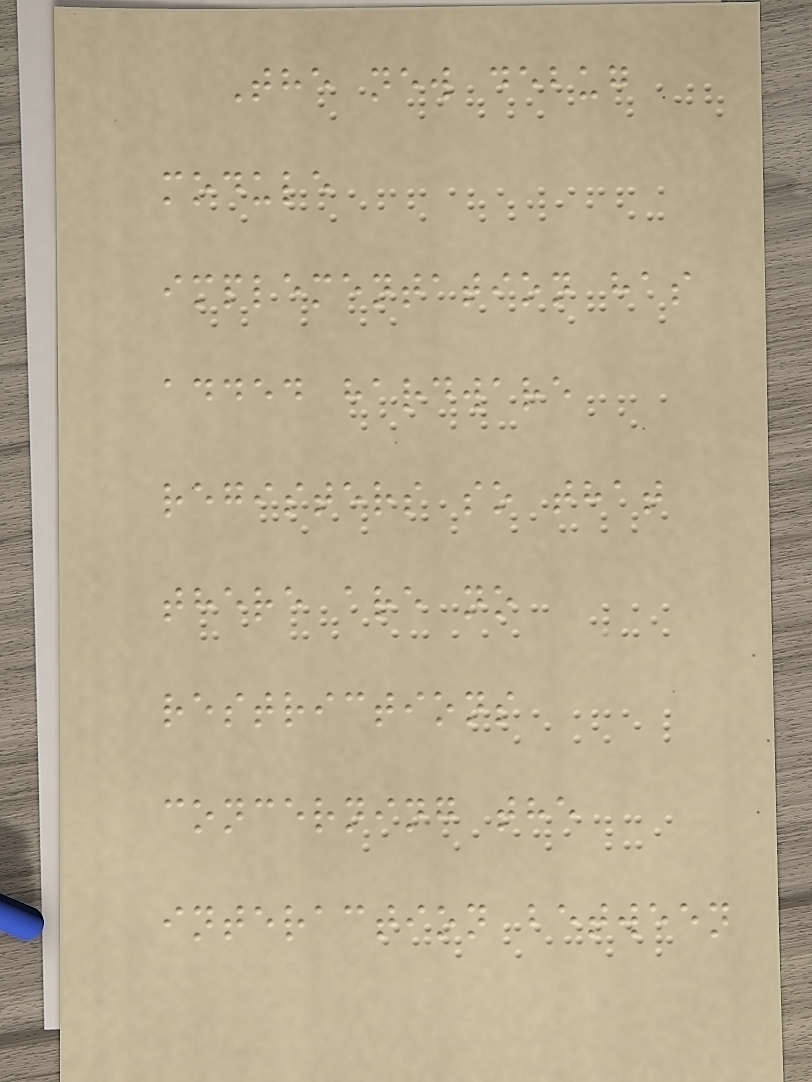The new debug
module
implementation has
added hardware
registers so that
there are no
restrictions
concerning the
interaction between
